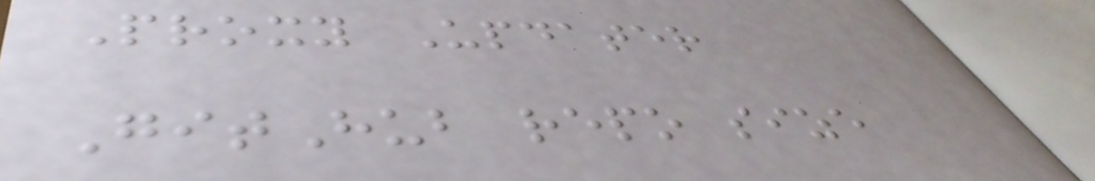Proxy Updater
GitHub repo size
